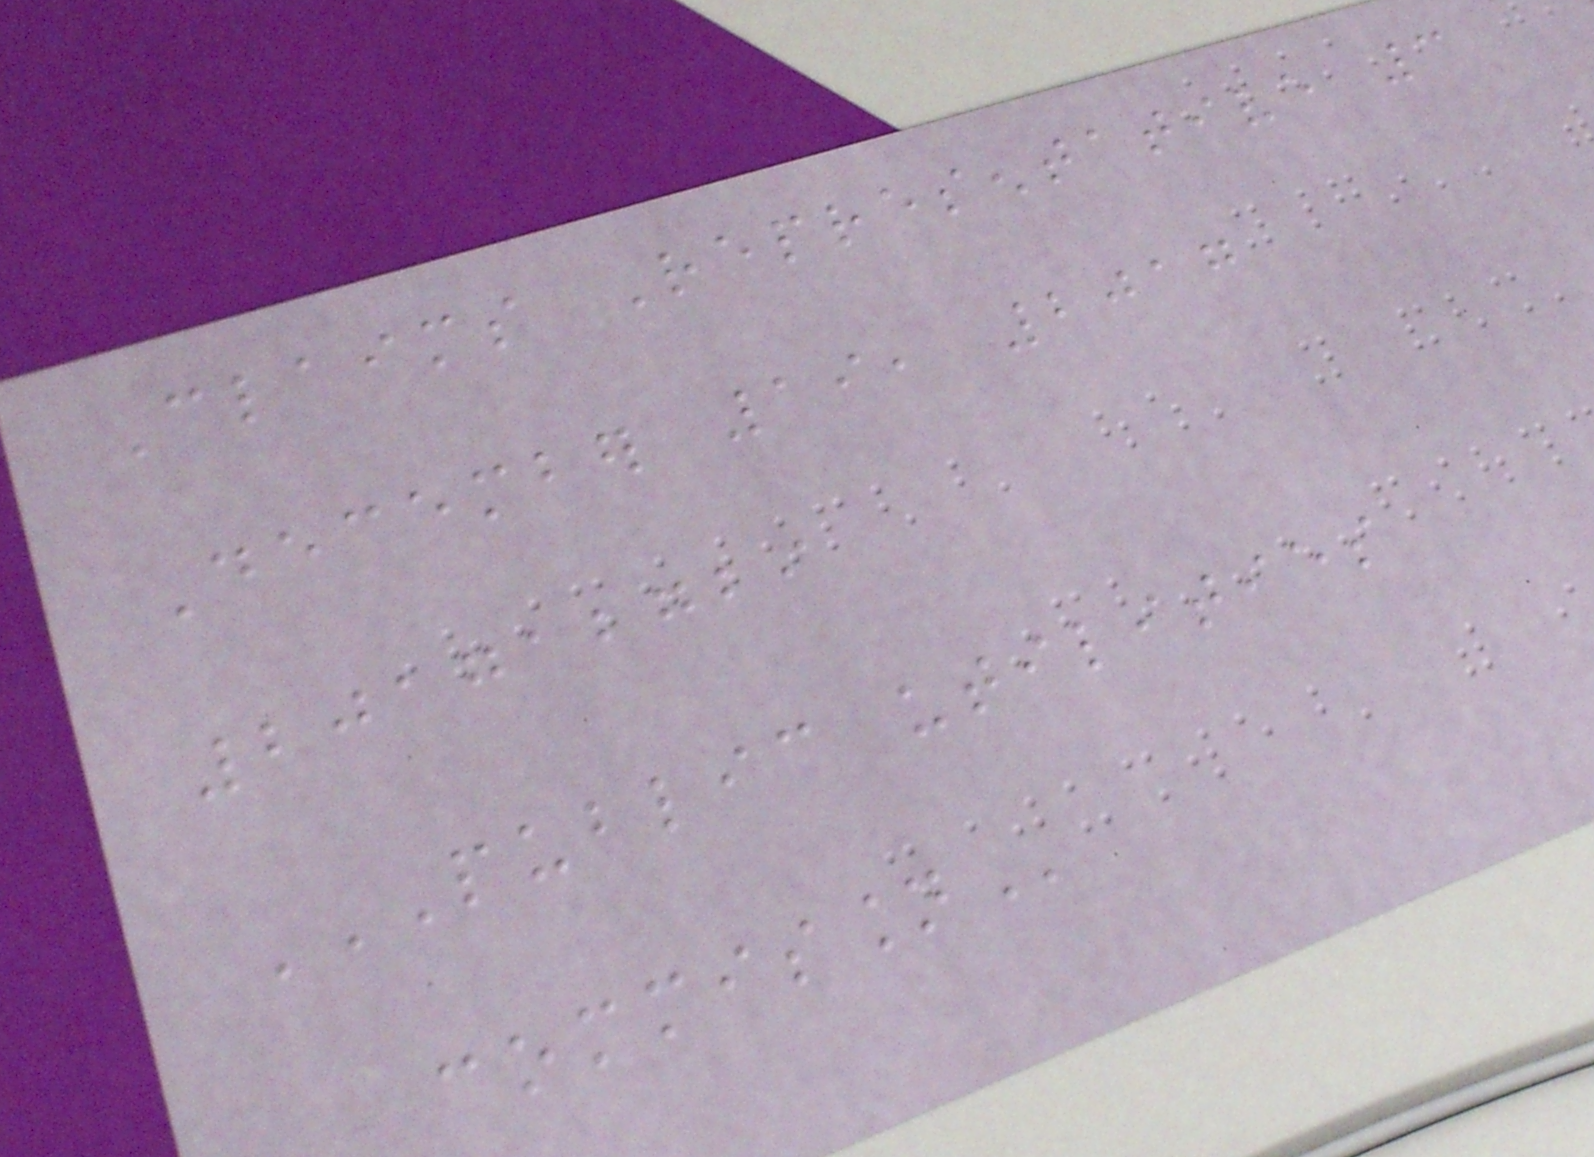Claims Representative 3
December 19, 2017
201712729
PUBLIC UTILITIES
COMMISSION
